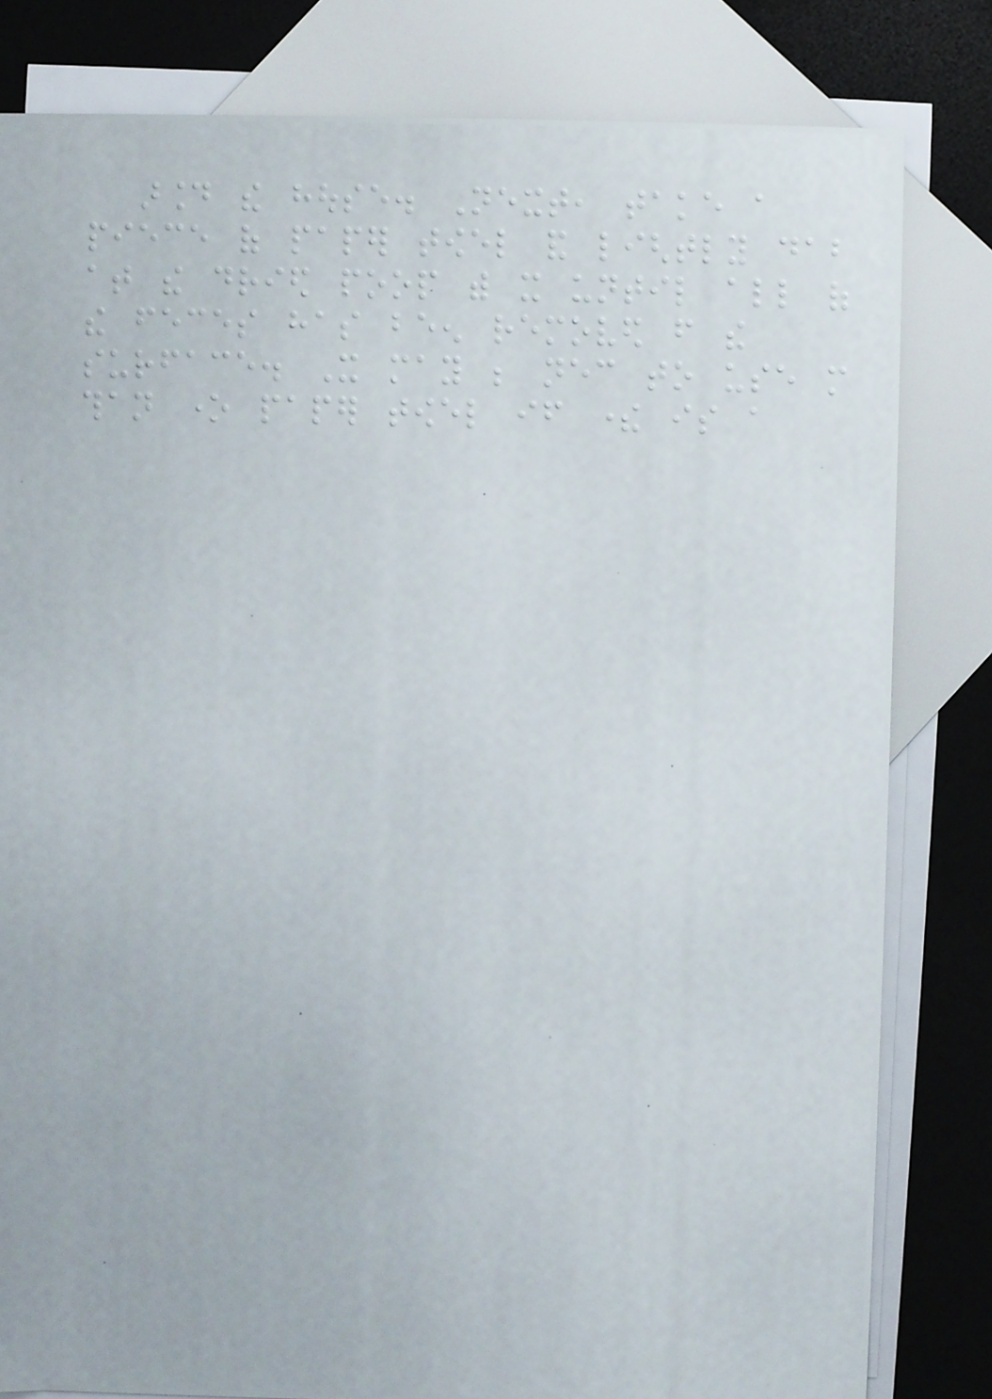around the house. Next, take a
piece of paper towel and lightly dab
at the dried poop with it until all of
the feces has been removed from the
surface. It may be necessary to use more
than one paper towel if there is a
